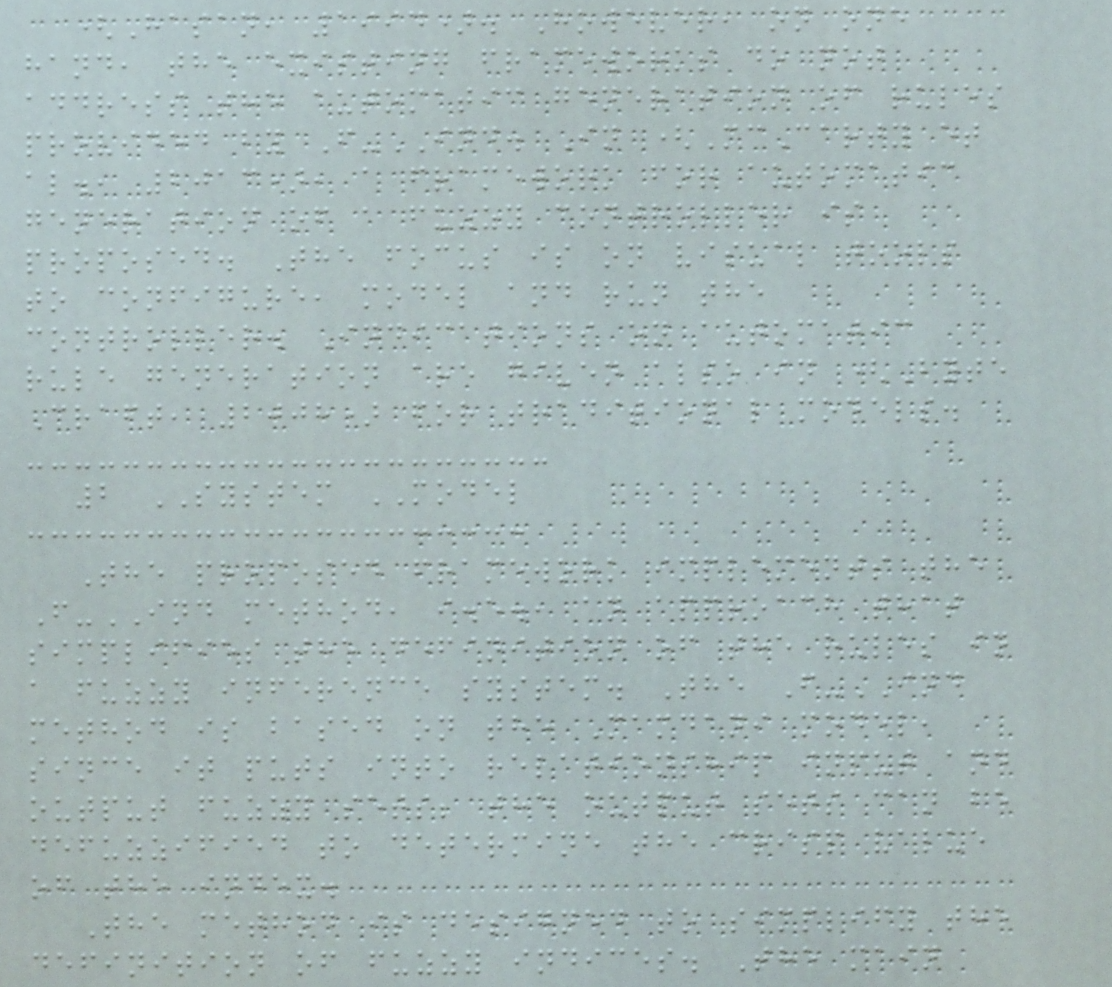(Hasan, 1994). However, on one
hand, the existing frameworks do not
address the automatic generation of rules
provided by F-IND. In (McCarty et
al., 2013), a framework for automatic
generation of a fuzzy controller is
proposed. The focus is on visual tools
to configure, model and run the
controller. Indications on automatic
rule generation are given also in (Byte
Craft, 2008) for traditional models.
2 SYSTEM MODEL
The proposed framework implements the
F-IND method, i.e., an approach that
simplifies the definition of the rules in
a fuzzy inference system. The F-IND
method is based on the Mamdani model,
since it puts into relationship input and
output fuzzy sets; the output sets can be
defuzzified to determine the crisp value
of the index.
The method is designed to simplify the
definition of fuzzy indices. The main
